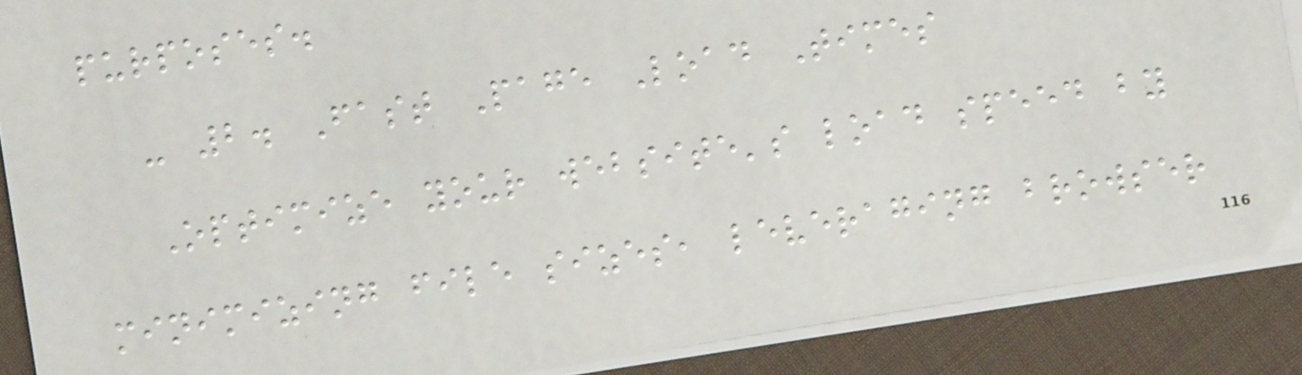purposes.
- 2. Fast Page Load Times
Optimize your website's load speed by
minimizing file sizes, leveraging browser
